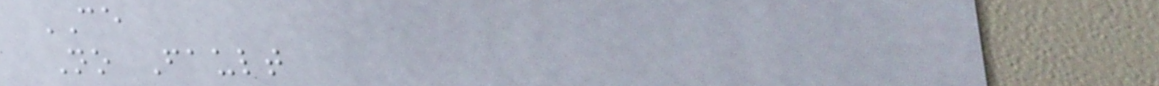CE
No Fault
